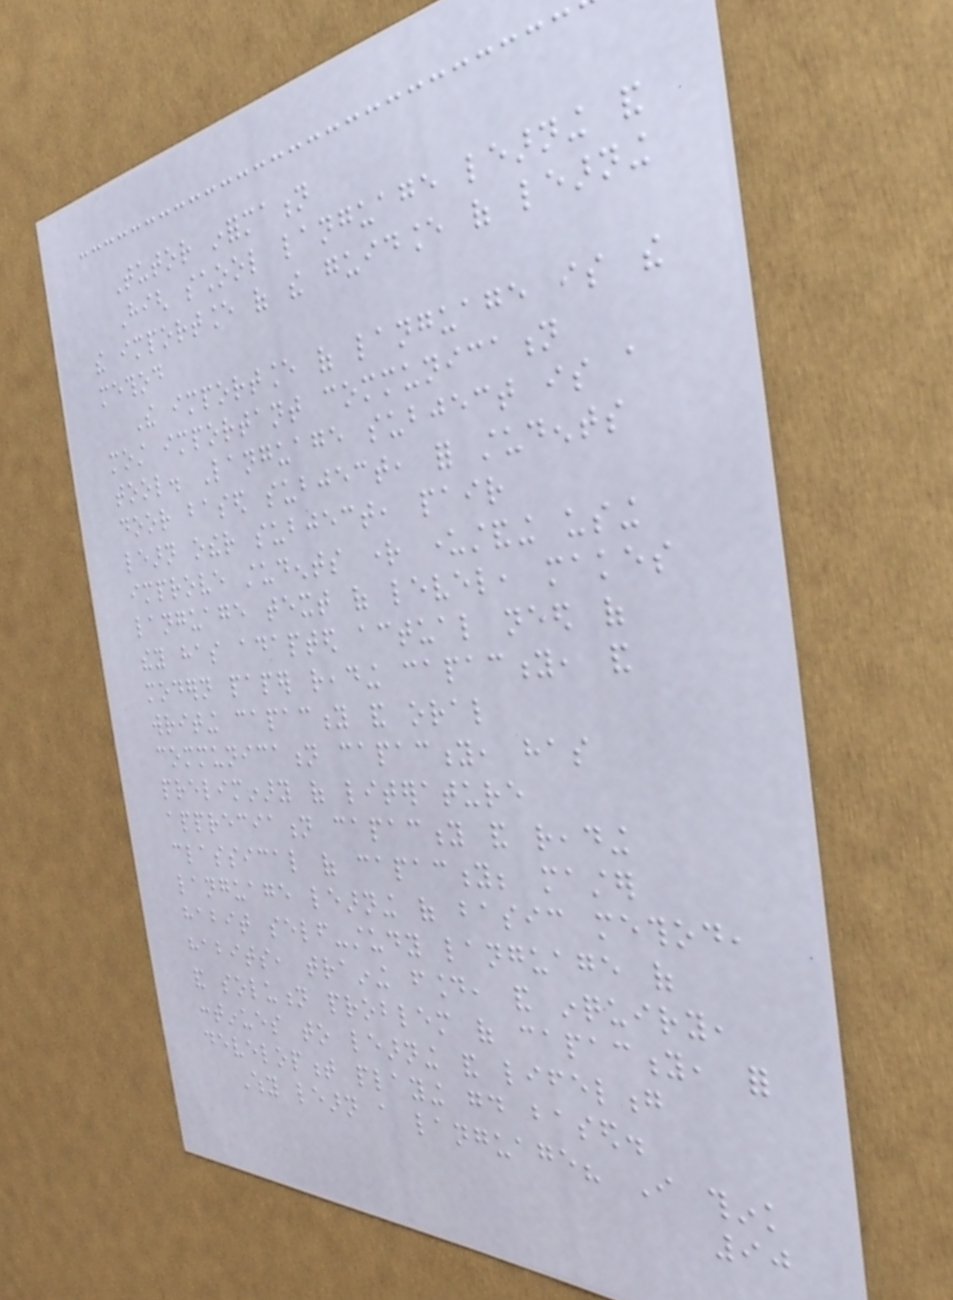Tutor information
High school language learning and
the importance of the guidance of learning
method
The importance of language is the
most important communication
tool. Language subject is a
door based subject, for students
learn other subject, pair
improve students right understanding using
language text of level, makes
they has adapted actual need of
modern paper reading capacity, and
writing capacity and oral
communication capacity, has
preliminary of literature
appreciation capacity and reading
classical of capacity; master
language learning of basic method,
habit self-study language of
habits, training found, and inquiry,
and solution problem of capacity, for
continues to learning and lifelong
development playing good based.
Why learn a language? I think
90
